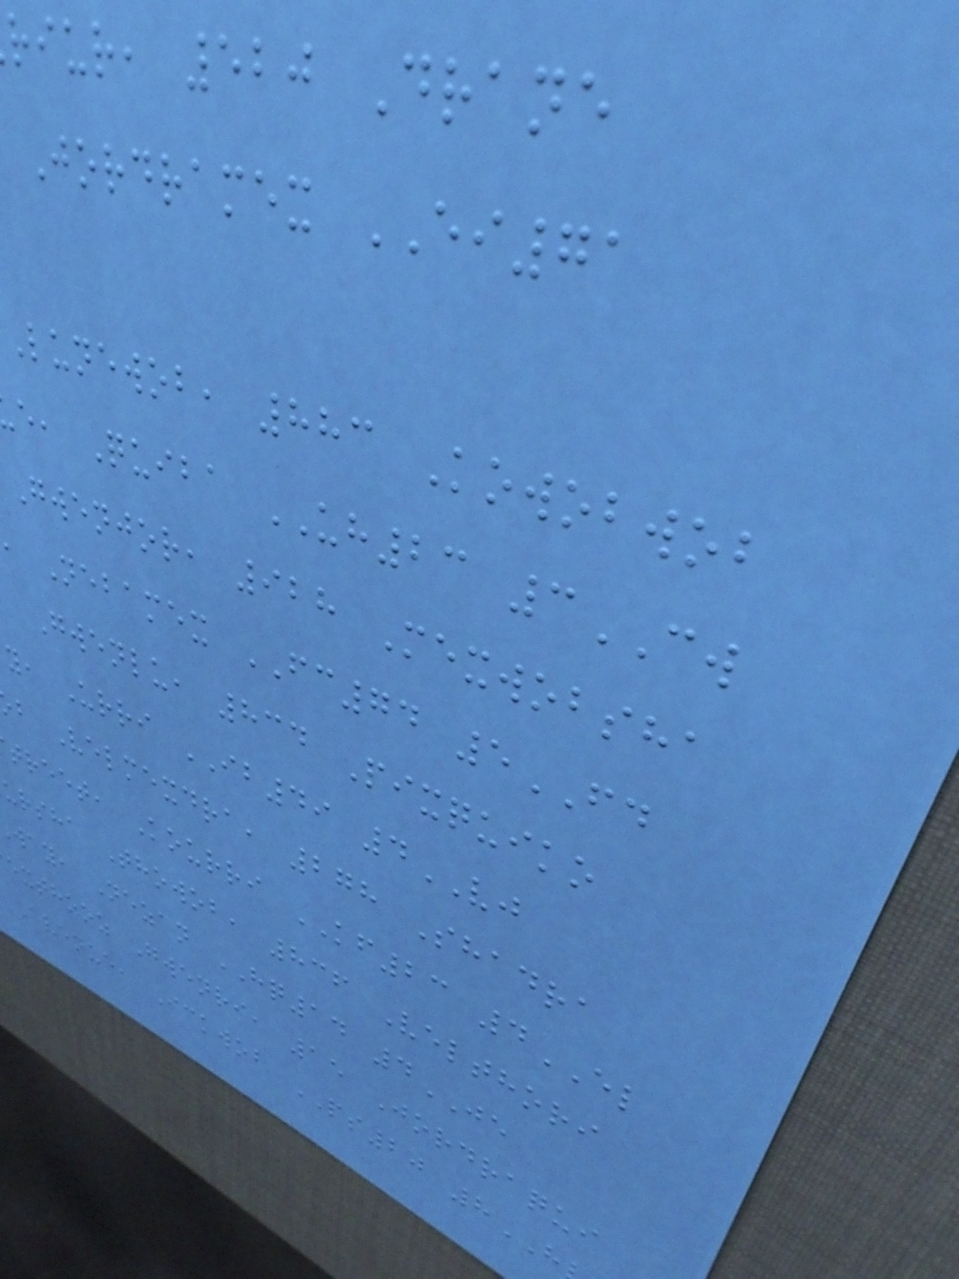riur, 520 Drane
Jordramex EI71
Lunewob, 883 Kowobwob
e, Quiba UH23 3CW
Gwenjor, 928 Mexwobsha
, Nebamex FC74 5FD
Gwenlu, 834 Pixquiko
y, Urri IB49 4VJ
b Velmexdra, 278 Shadra
treet, Kourri KF23 4EL
ursha Thowob, 836 Velthori
way, Nezan HQ14 4JE
exthooz Gwenri, 15 Jordraqui
Avenue, Ickwob PS20 8
